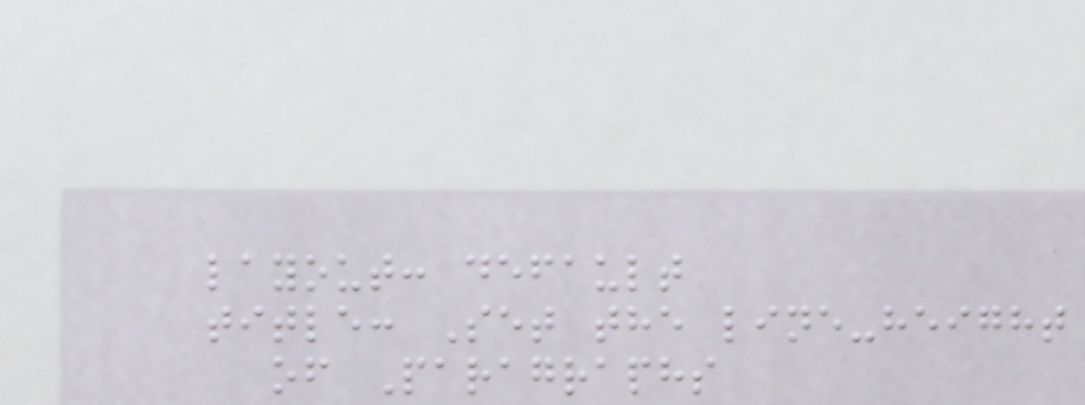layout: default
title: Set the line-height
of Paragraphs
